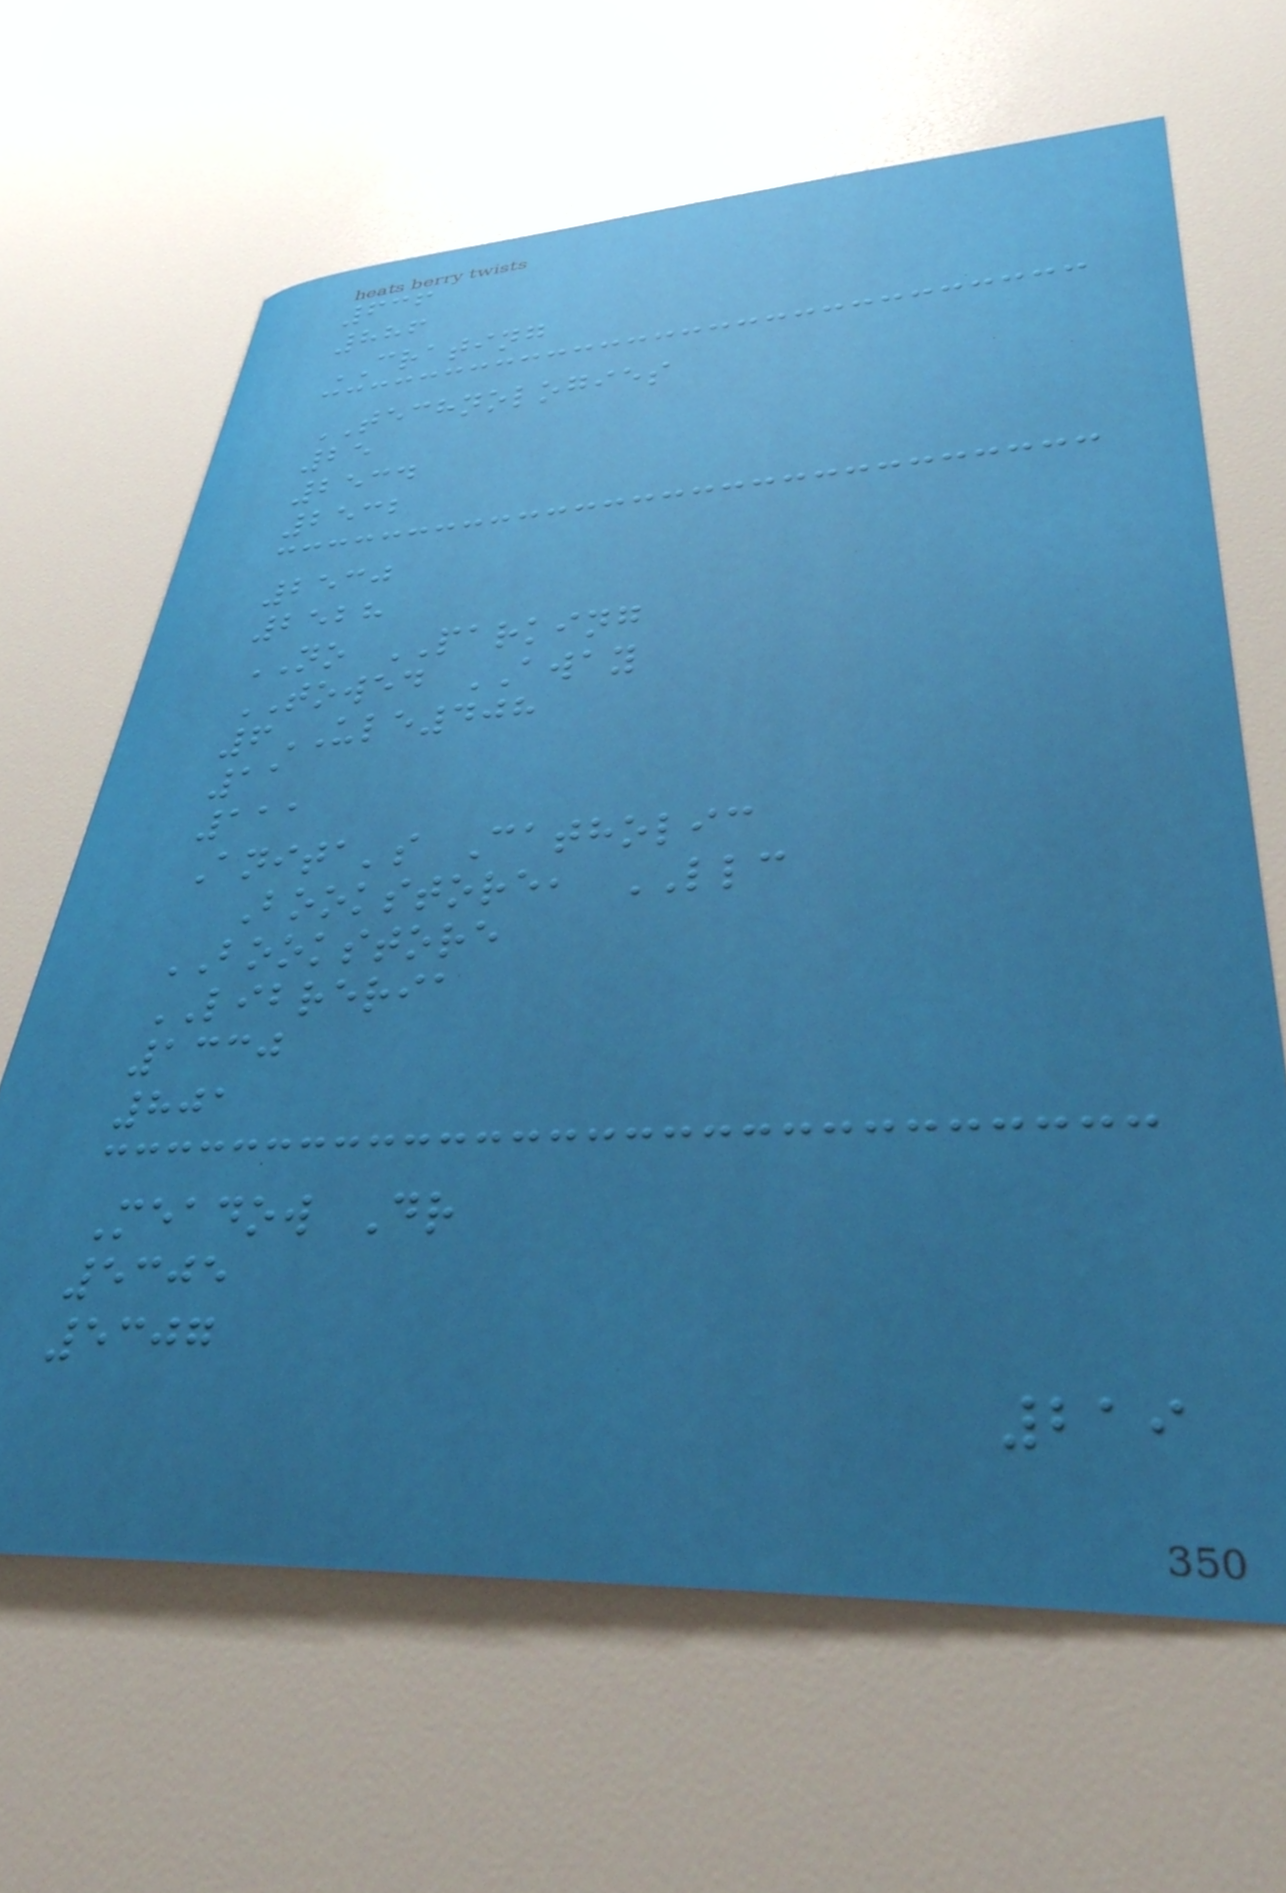636
886
CRATING
TECHNOLOGIES
25
2534
2532
2530
2528
NO PARKING
TOWED AWAY
6ULE408
11
111
Anita's Catholic
Bookstore, LLC
BOOKSTORE
LIBRERIA
1330
801
Meadow Dr
5305
5307
219
